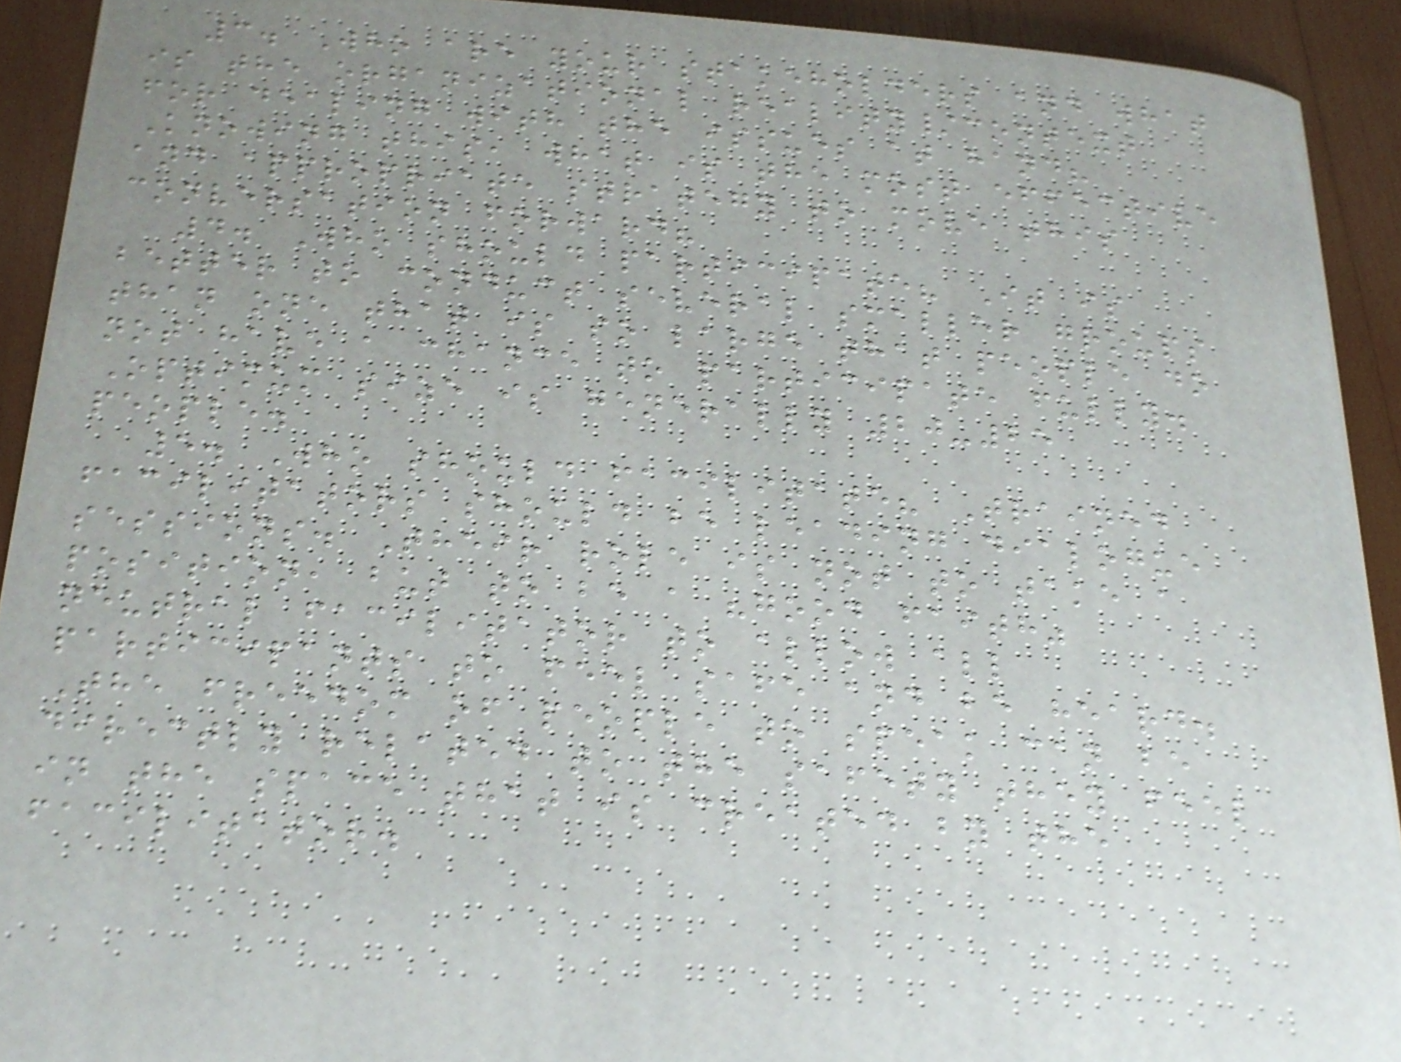3. Who are your stakeholders and what
is the organizational reality/context
for dealing with the issues at hand?
Knowing this, what is the most effective
and appropriate strategy to move this
conversation forward?
4. Who should participate? It is
better to conduct several smaller groups
than one that is so large that people do
not have a chance to participate fully.
Optimum size is generally 20-25
people.
5. Who should facilitate? Trained
facilitators should be leading dialogue
sessions. Their role is not to take a
position, but to be a "good faith"
neutral facilitator to allow all
participants to feel safe and be heard.
The freedom of people to speak can be
directly related to the safety they feel
in the space that is created by the
facilitator.
